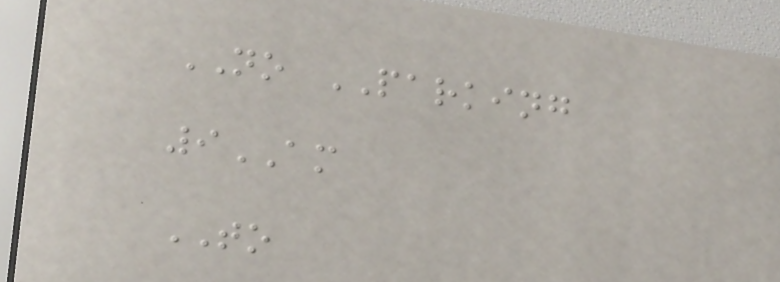NO PARKING
9AM
TO
